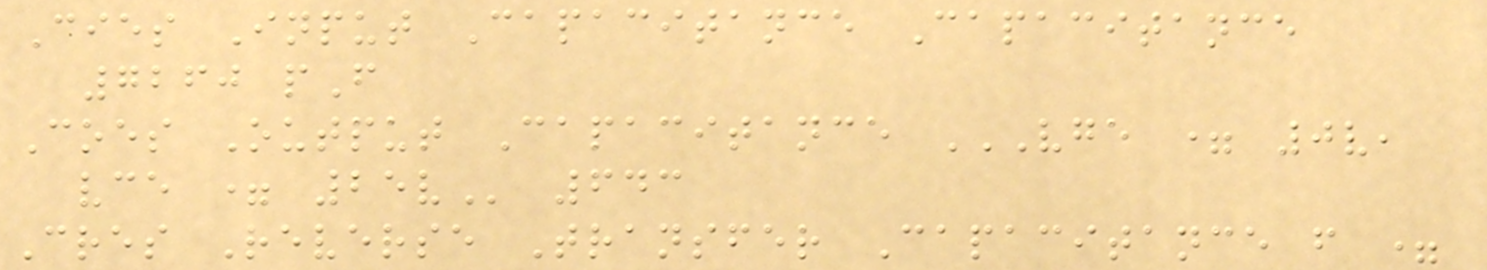Cies Input Capacitance Capacitance
7260 pF
Coes Output Capacitance VGE = 0V,
VCE = 25V 643
Cres Reverse Transfer Capacitance f =
